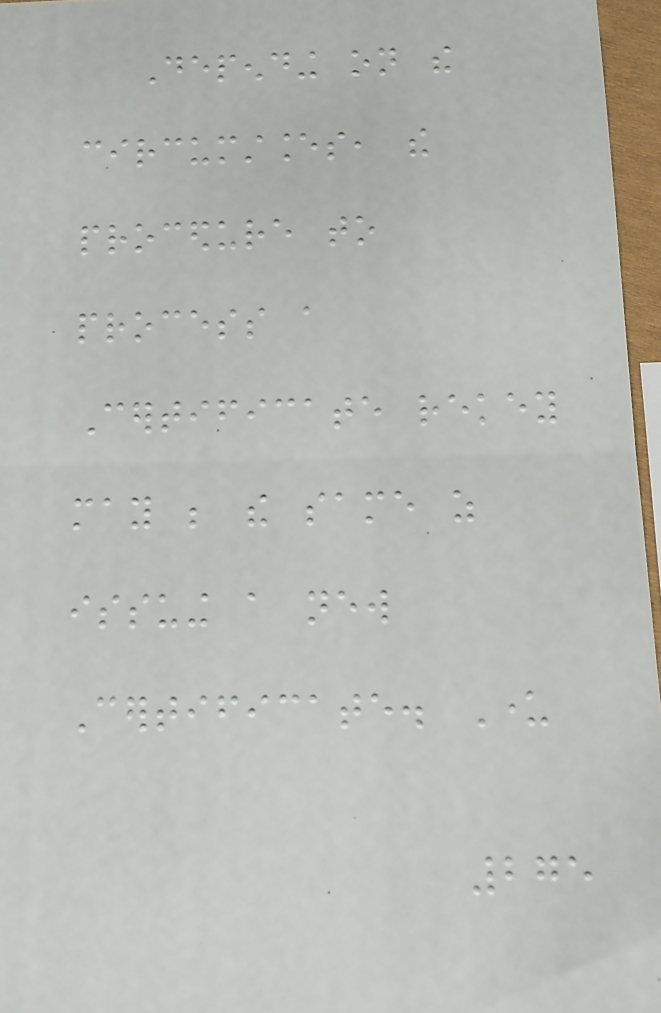Depending on the
circumstances, the
procedure to
process a
Certificate rekey
may be the same as
issuing a new
Certificate. Under
275
